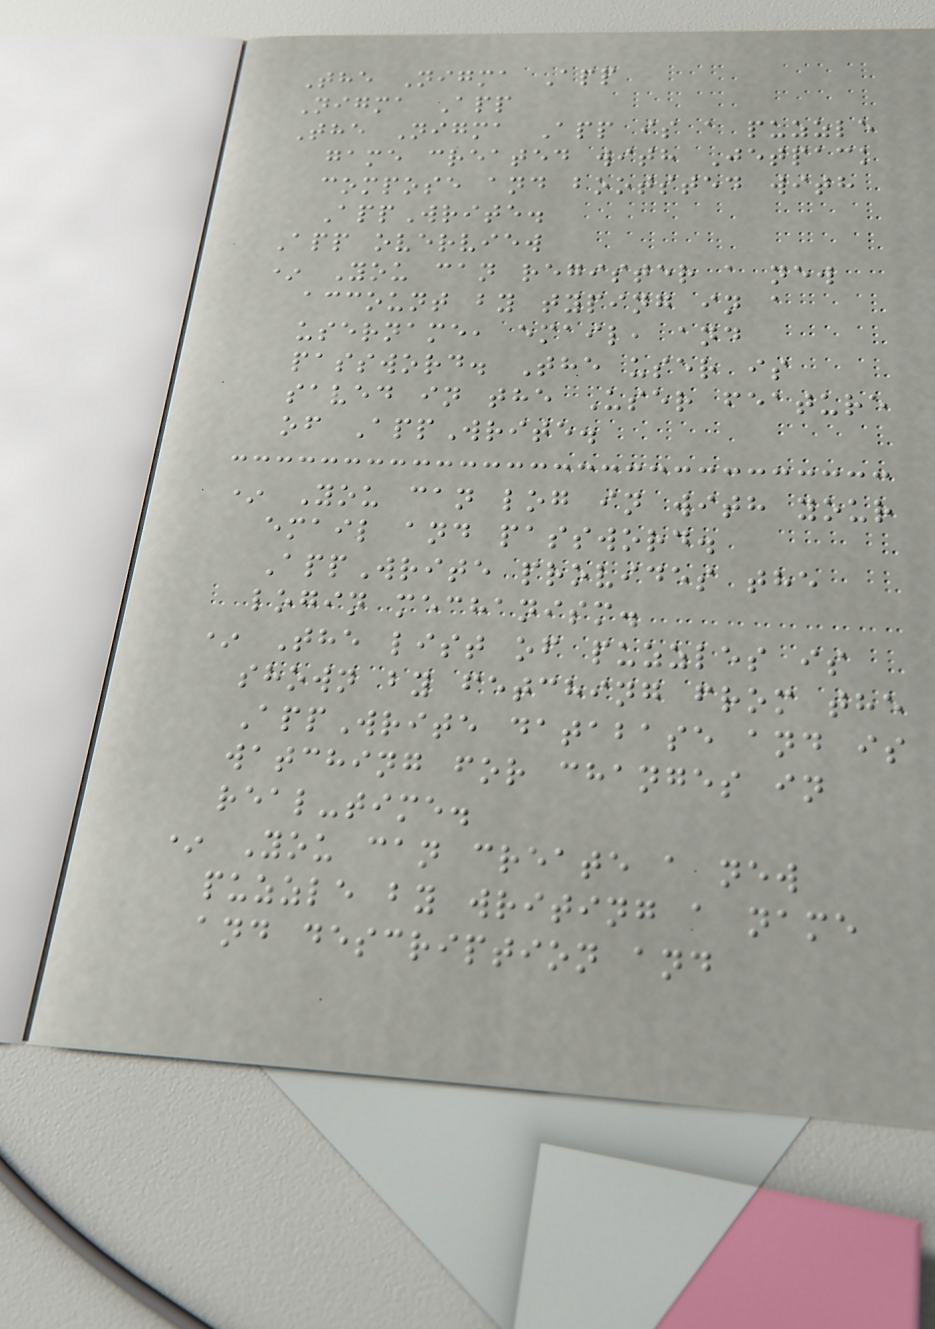The Nigma App
Nigma App
The Nigma App is a puzzle
game created with Jetpack
compose and bootsted with
AppWrite.
App overview
* You can register a new
account by typing in a
username, email, and
password. The user is
saved in the User feature
of AppWrite.
* You can log in with your
email and password.
AppWrite provides the
login mechanism.
* The list of puzzles is
shown by fetching from the
AppWrite database and is
watching for changes in
real-time.
* You can create a new
puzzle by writing a name
and description and
